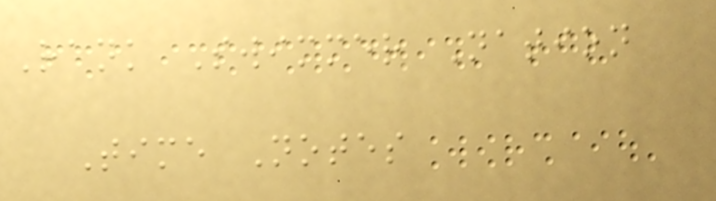Rank Swimmer Nation
Time Notes
